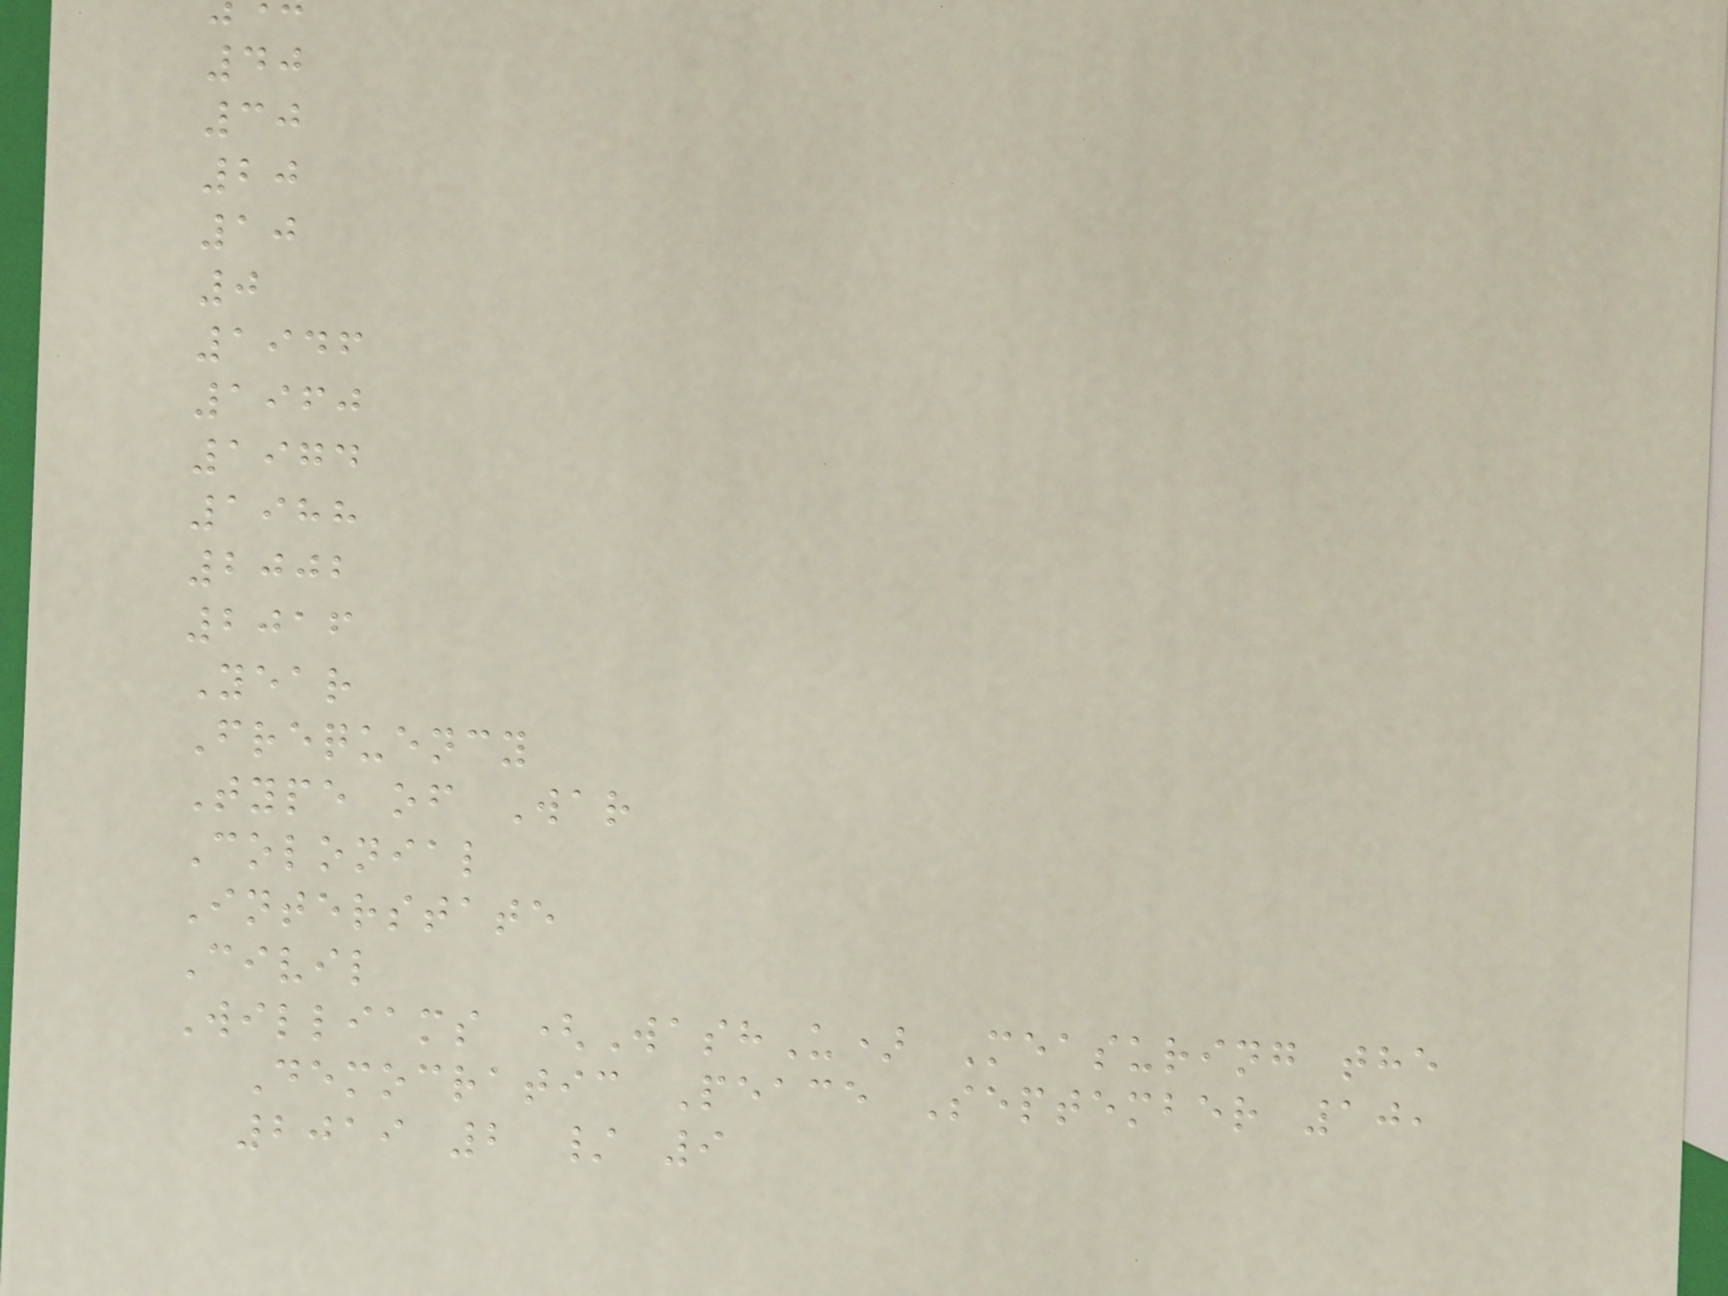40
30
20
10
0
1946
1960
1974
1988
2002
2016
Year
Frequency
Type of War
Colonial
Interstate
Civil
Williams (WashU) Measuring the
Democratic Peace September 10,
2019 2 / 9
